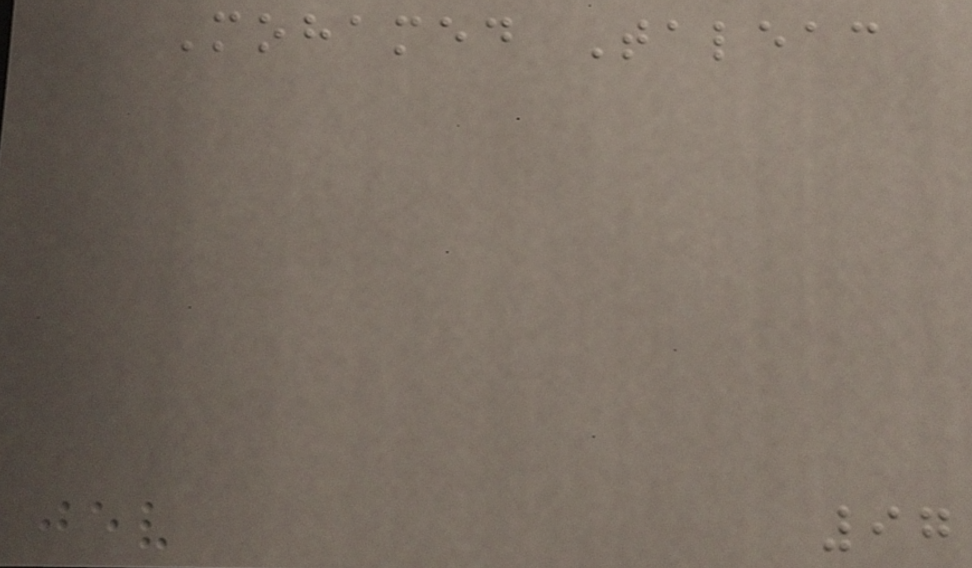Mohamed Taleac
97
